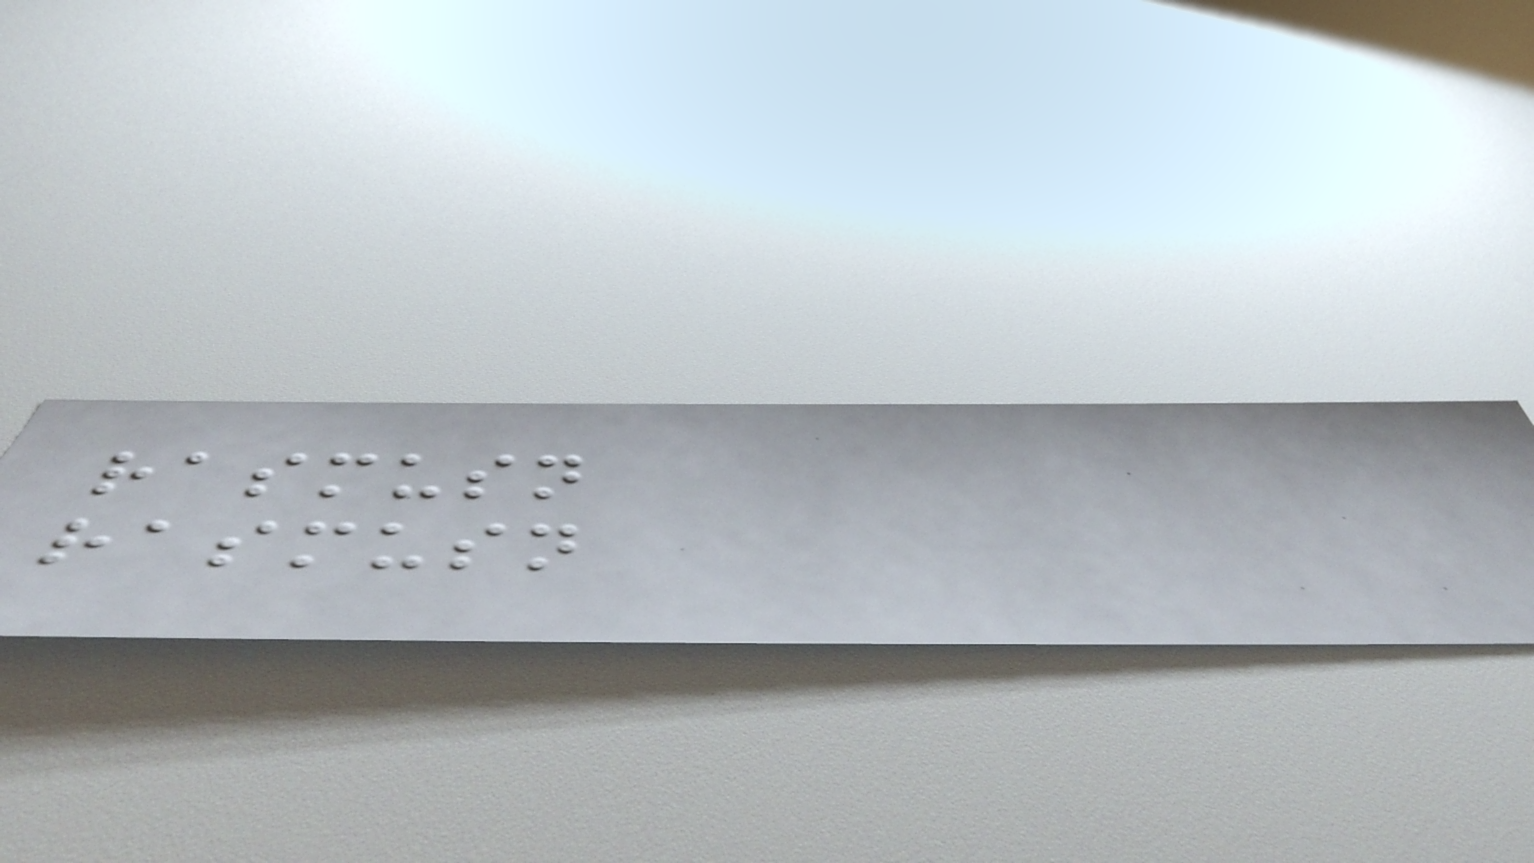rasmusn
rasmusn
